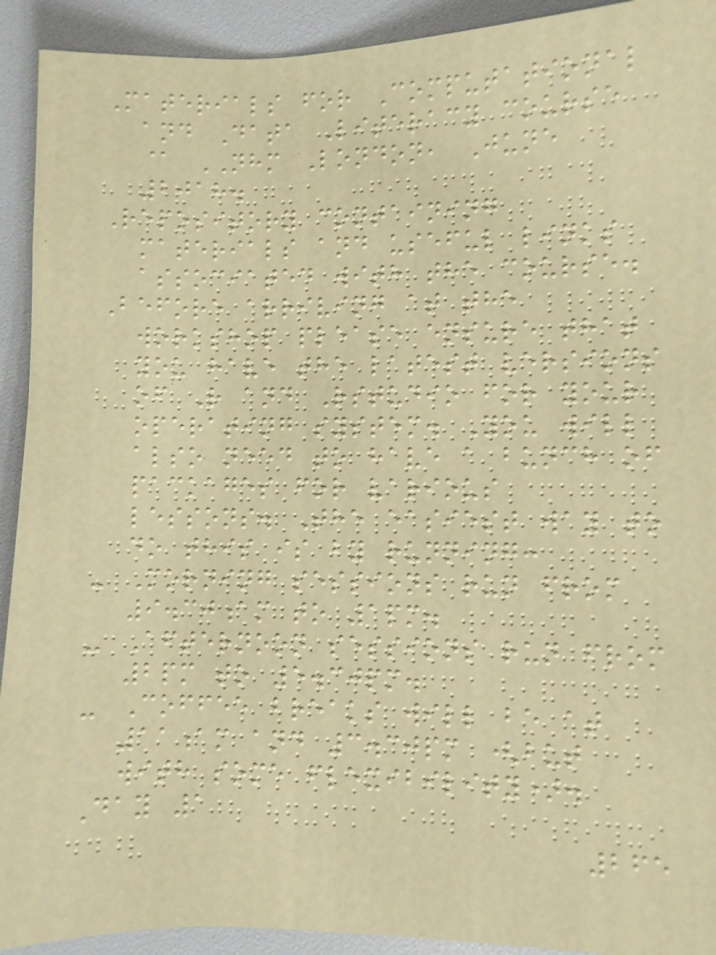Materials for Computational
and Data Literacy course
@ NHM London, June
2018.
Repository containing
materials and useful links
associated with the course.
Before arriving at the
workshop please ensure that
you have the latest versions
of R and Rstudio for your
operating system. You will
also need to have a bunch of
packages for various
lessons. The easiest way to
do this is by running:
- Morning sessions run from
9.30am to 1pm.
- Afternoon sessions run from
2pm to 5.30pm.
- Coffee breaks will be at
11am and 3.30pm (but
with some flexibility).
Day 1
265
